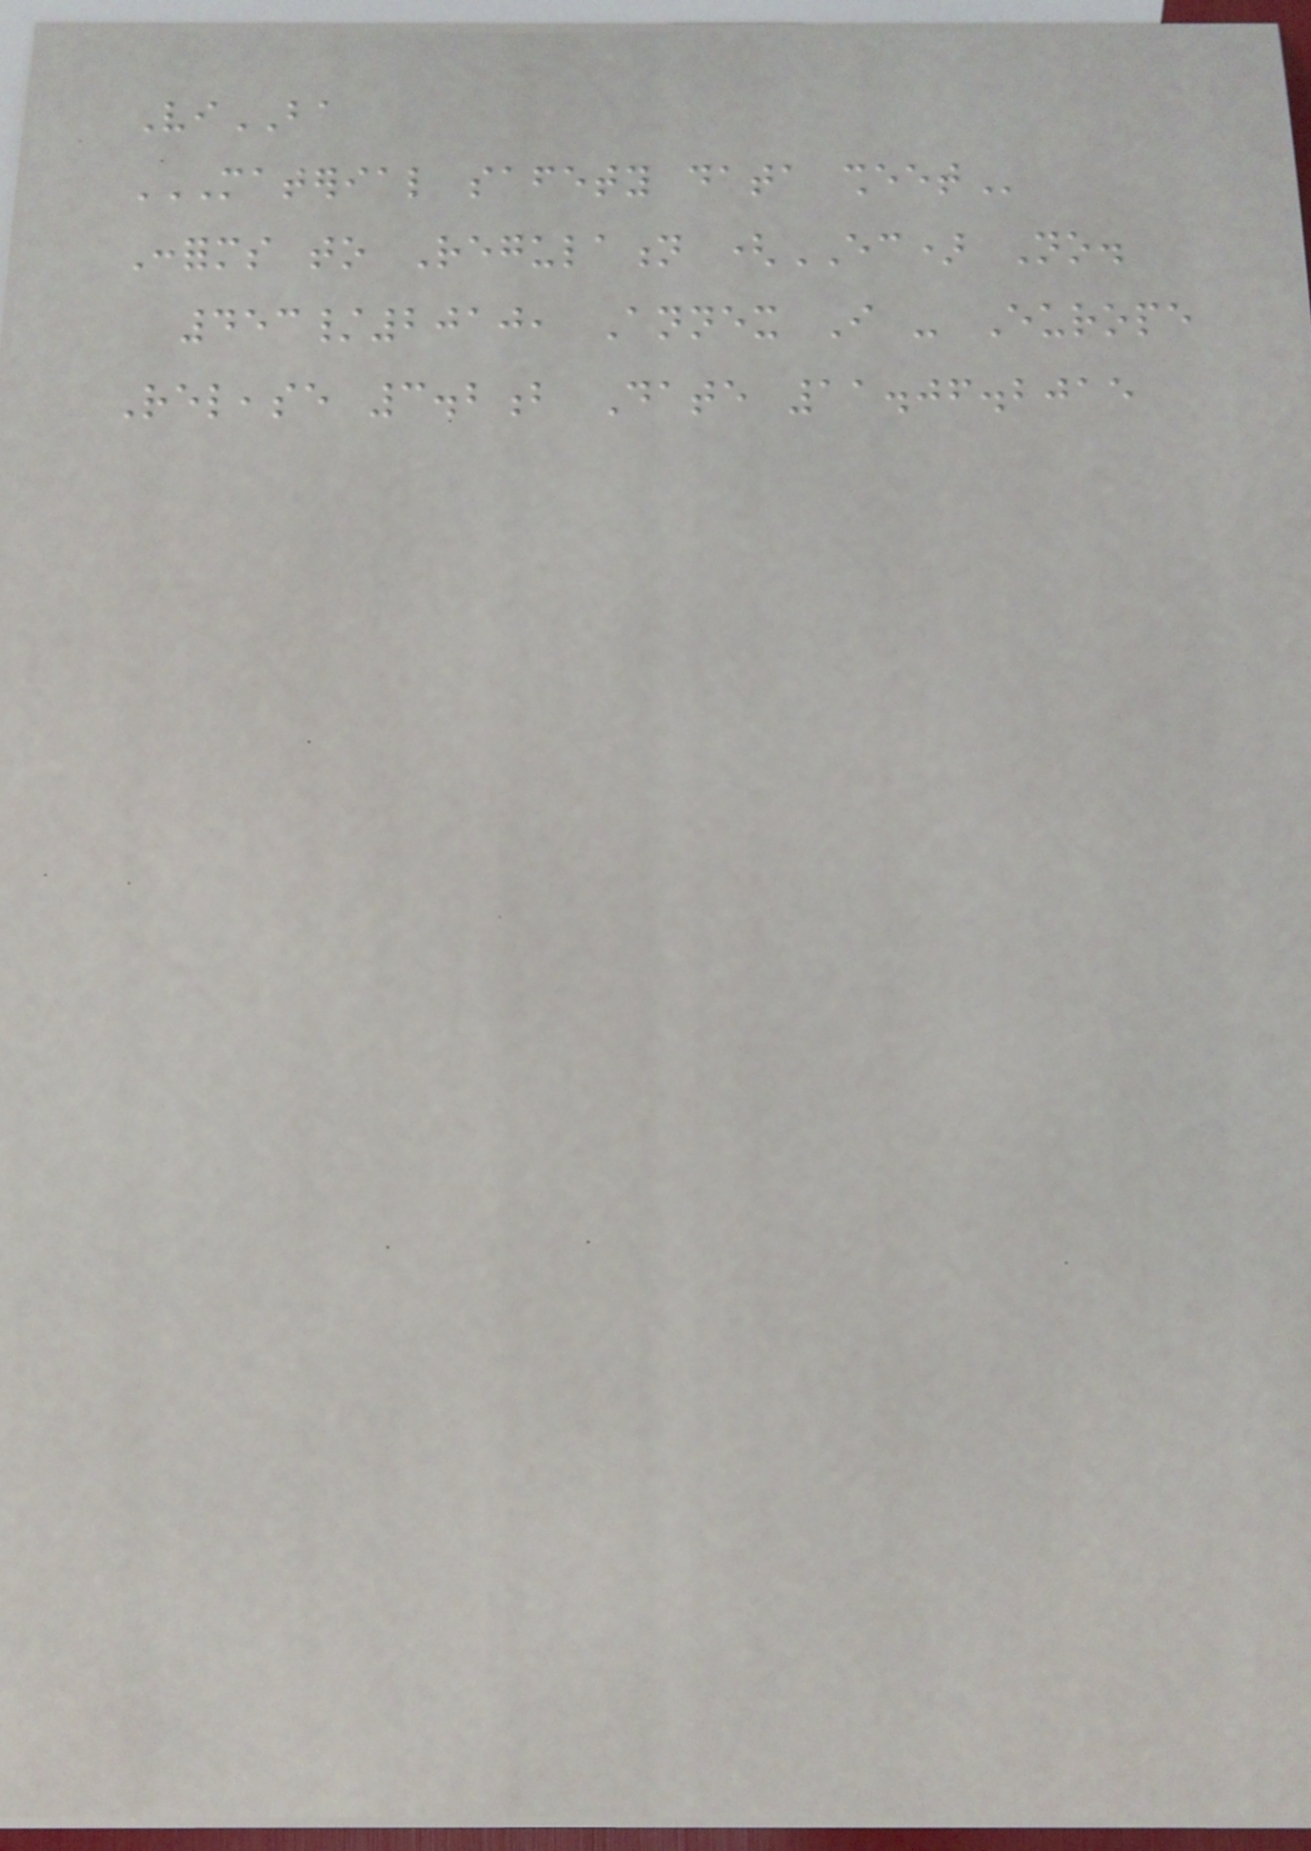ViBA
MATERIAL SAFETY DATA SHEET
Conforms to Regulation (EC) No.
453/2010, Annex I - Europe
Release 3.2b Date 11.06.2015
